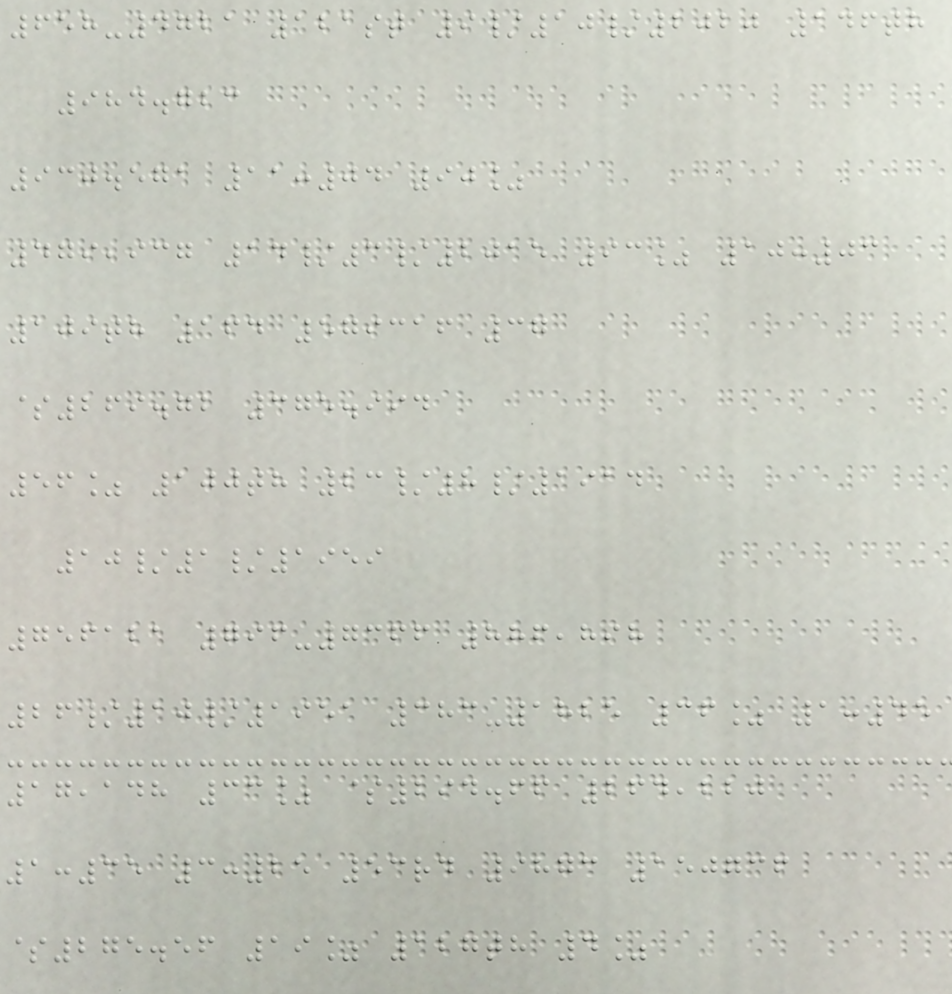658-4721 121st 9/10/2020 146th
984.723
930.571 11:04 90%
479,937 14/3/2015 93% 10:03
109th 164 579316 37
$269.72 375.994
56% 100th 23/8/1914
10/1/1959
756121 796-7366 886,898
26/10/1951 383-1825 36% 1:45
17,148 33% $294.66 264,220
1:35 3:25 53rd 9873 150736
$275.56 19% 127th 4%
